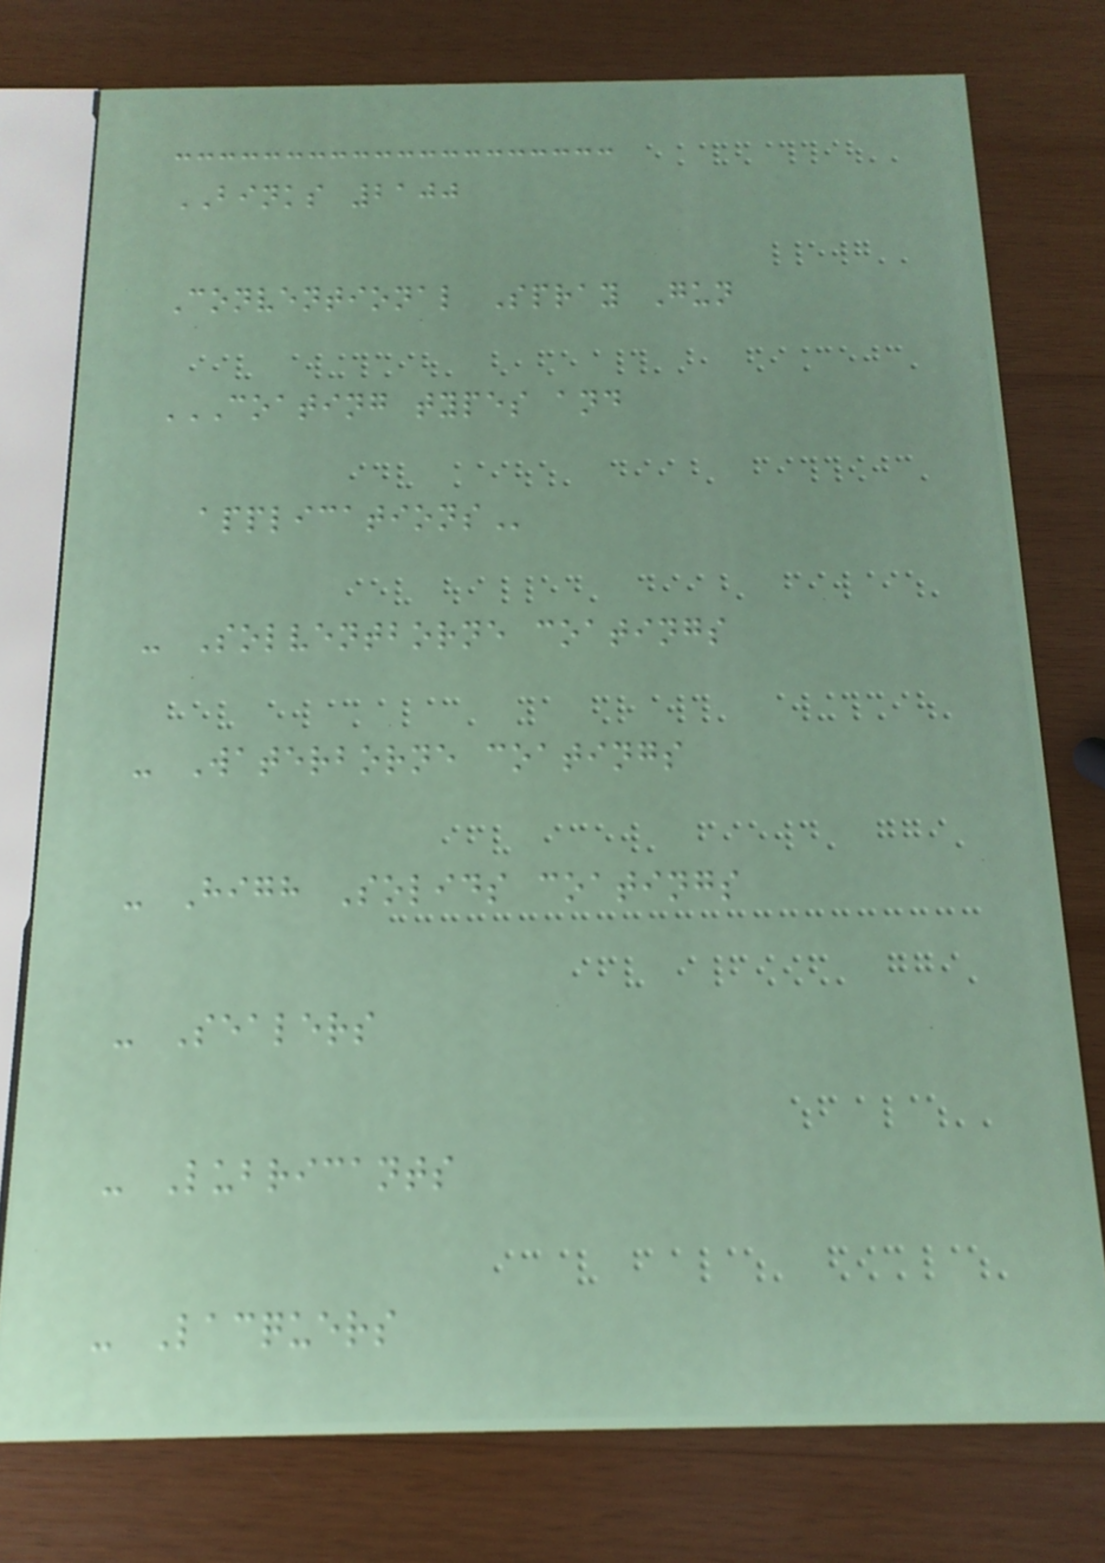BINKS 2100
Conventional Spray Gun
COATING TYPES AND
APPLICATIONS
- Solventborne coatings
- Waterborne coatings
- High Solids coatings
- Sealers
- Lubricants
- Lacquers
